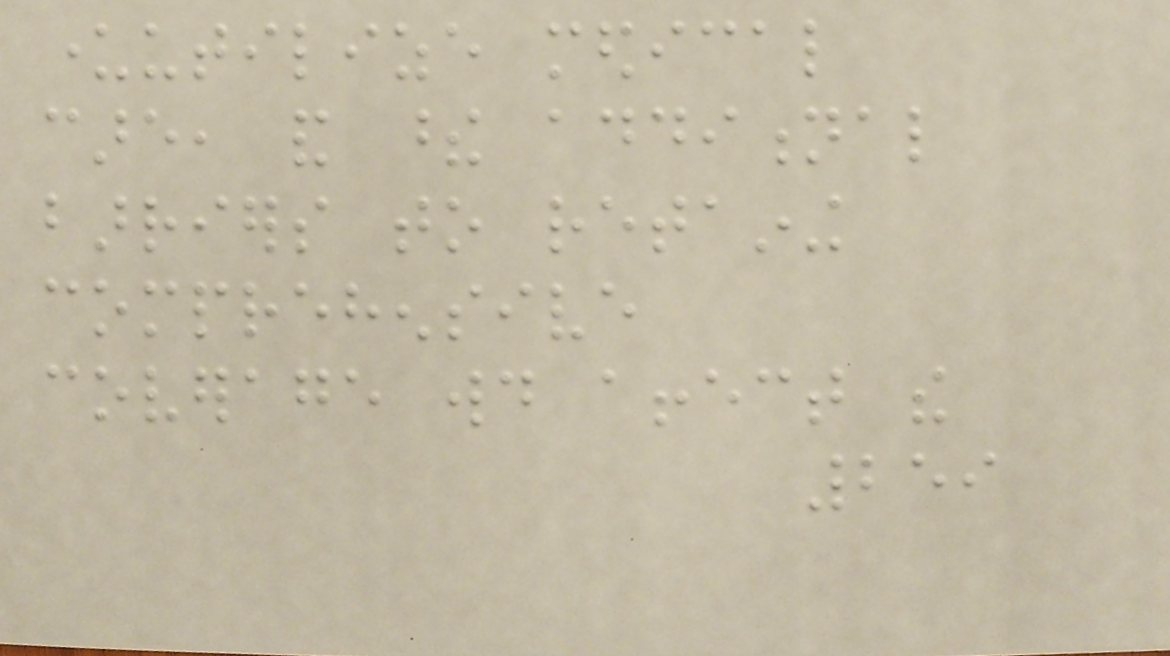underutilize medical
care, and these additional
barriers to retaining
comprehensive
coverage would affect the
259
